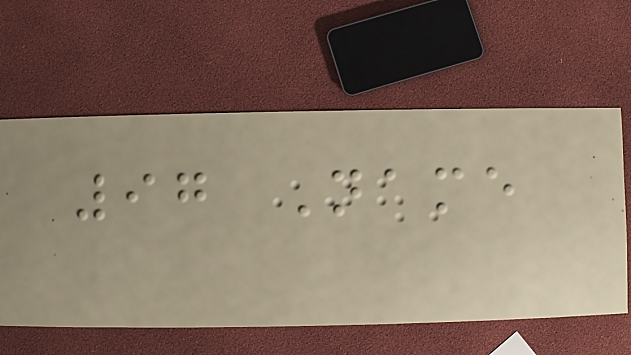97 Name
